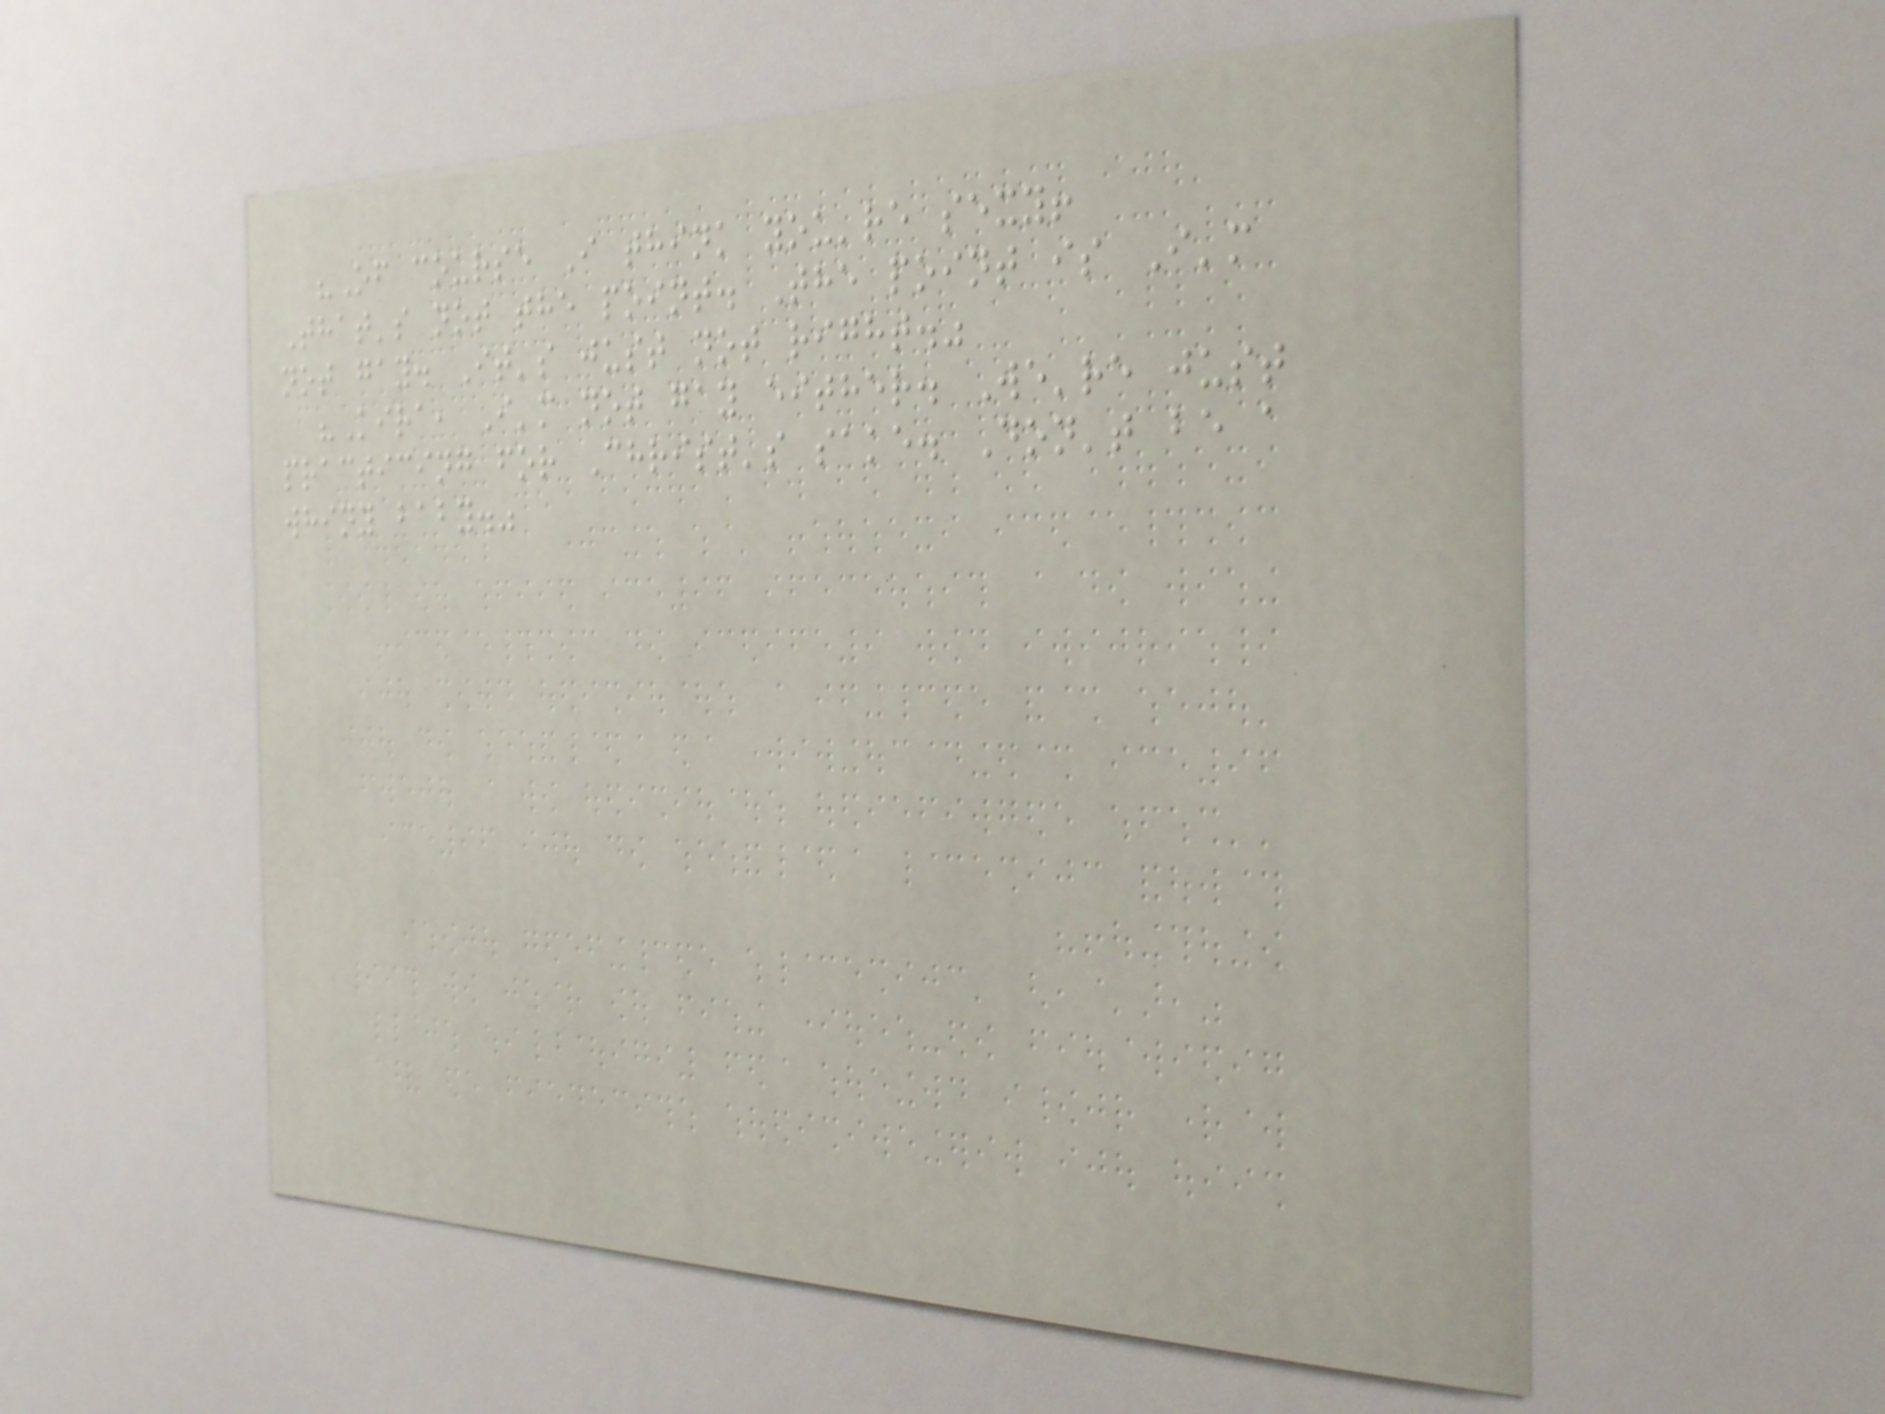"Of course I think you're sexy!
That's not the point. The point is I'm
not gay. It's just not right."
"Kira, I'm not gay either. We're just
practicing for Christ's sake. Don't be a
whiny baby."
